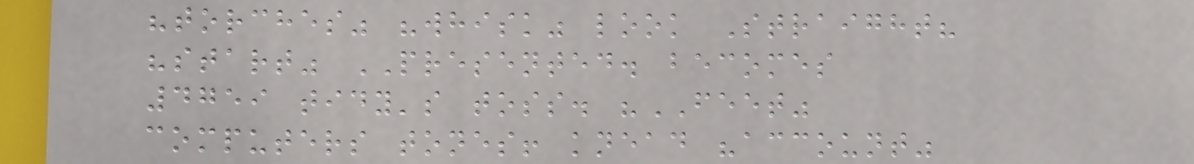"torches" "whisk" look Straight?
"start" PRESENTED. becomes
4759 tidy's toss. "FEET"
computers tones! knead "account"
